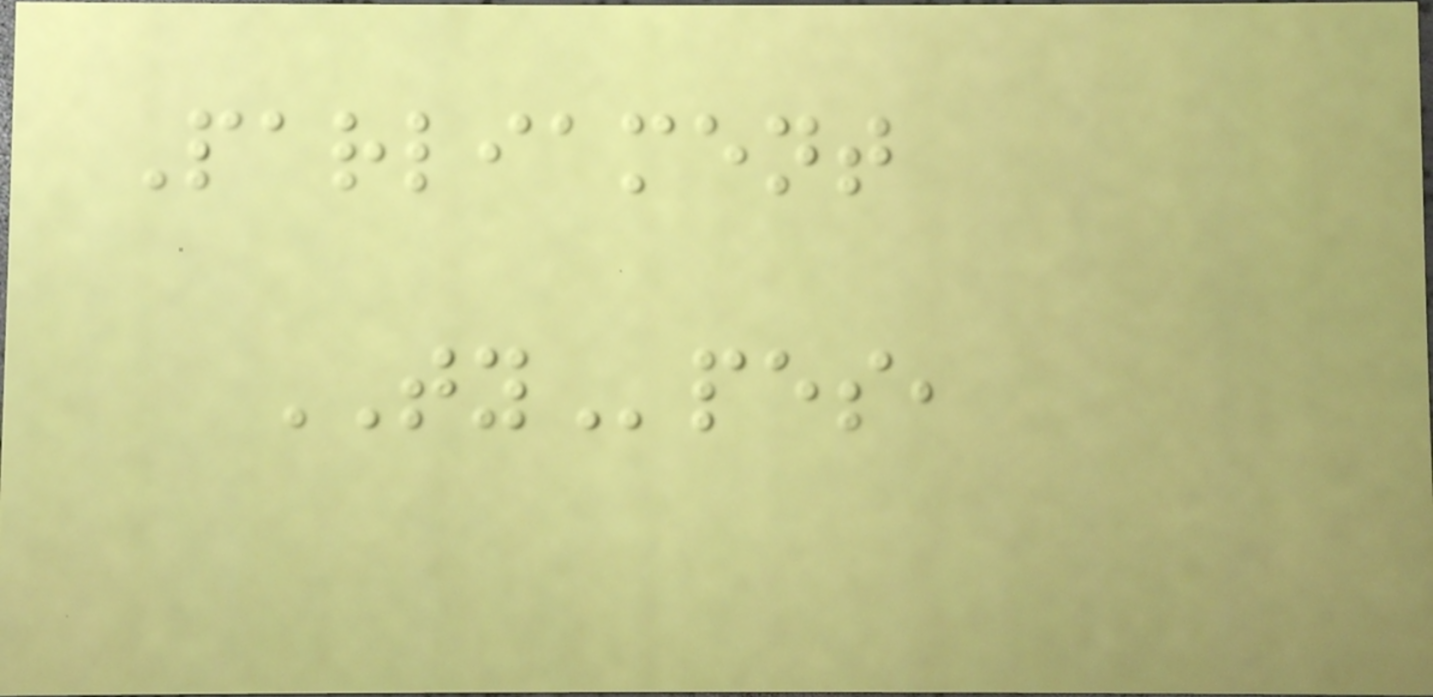Parliament
TYpes,
